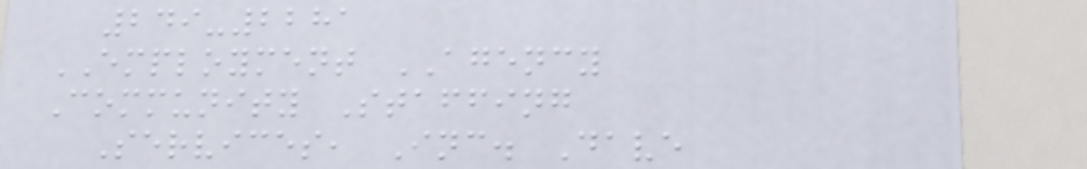249-2281
EMPLOYMENT AGENCY
Community Staffing
Services, Inc. Dave
